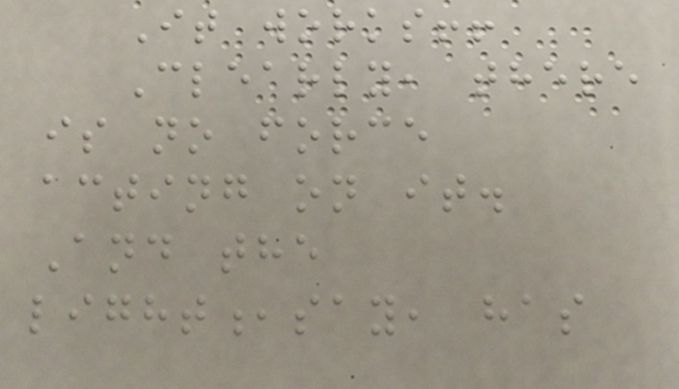It works!!
Clearly, there
is no force
acting on it.
And the
light,say, has
